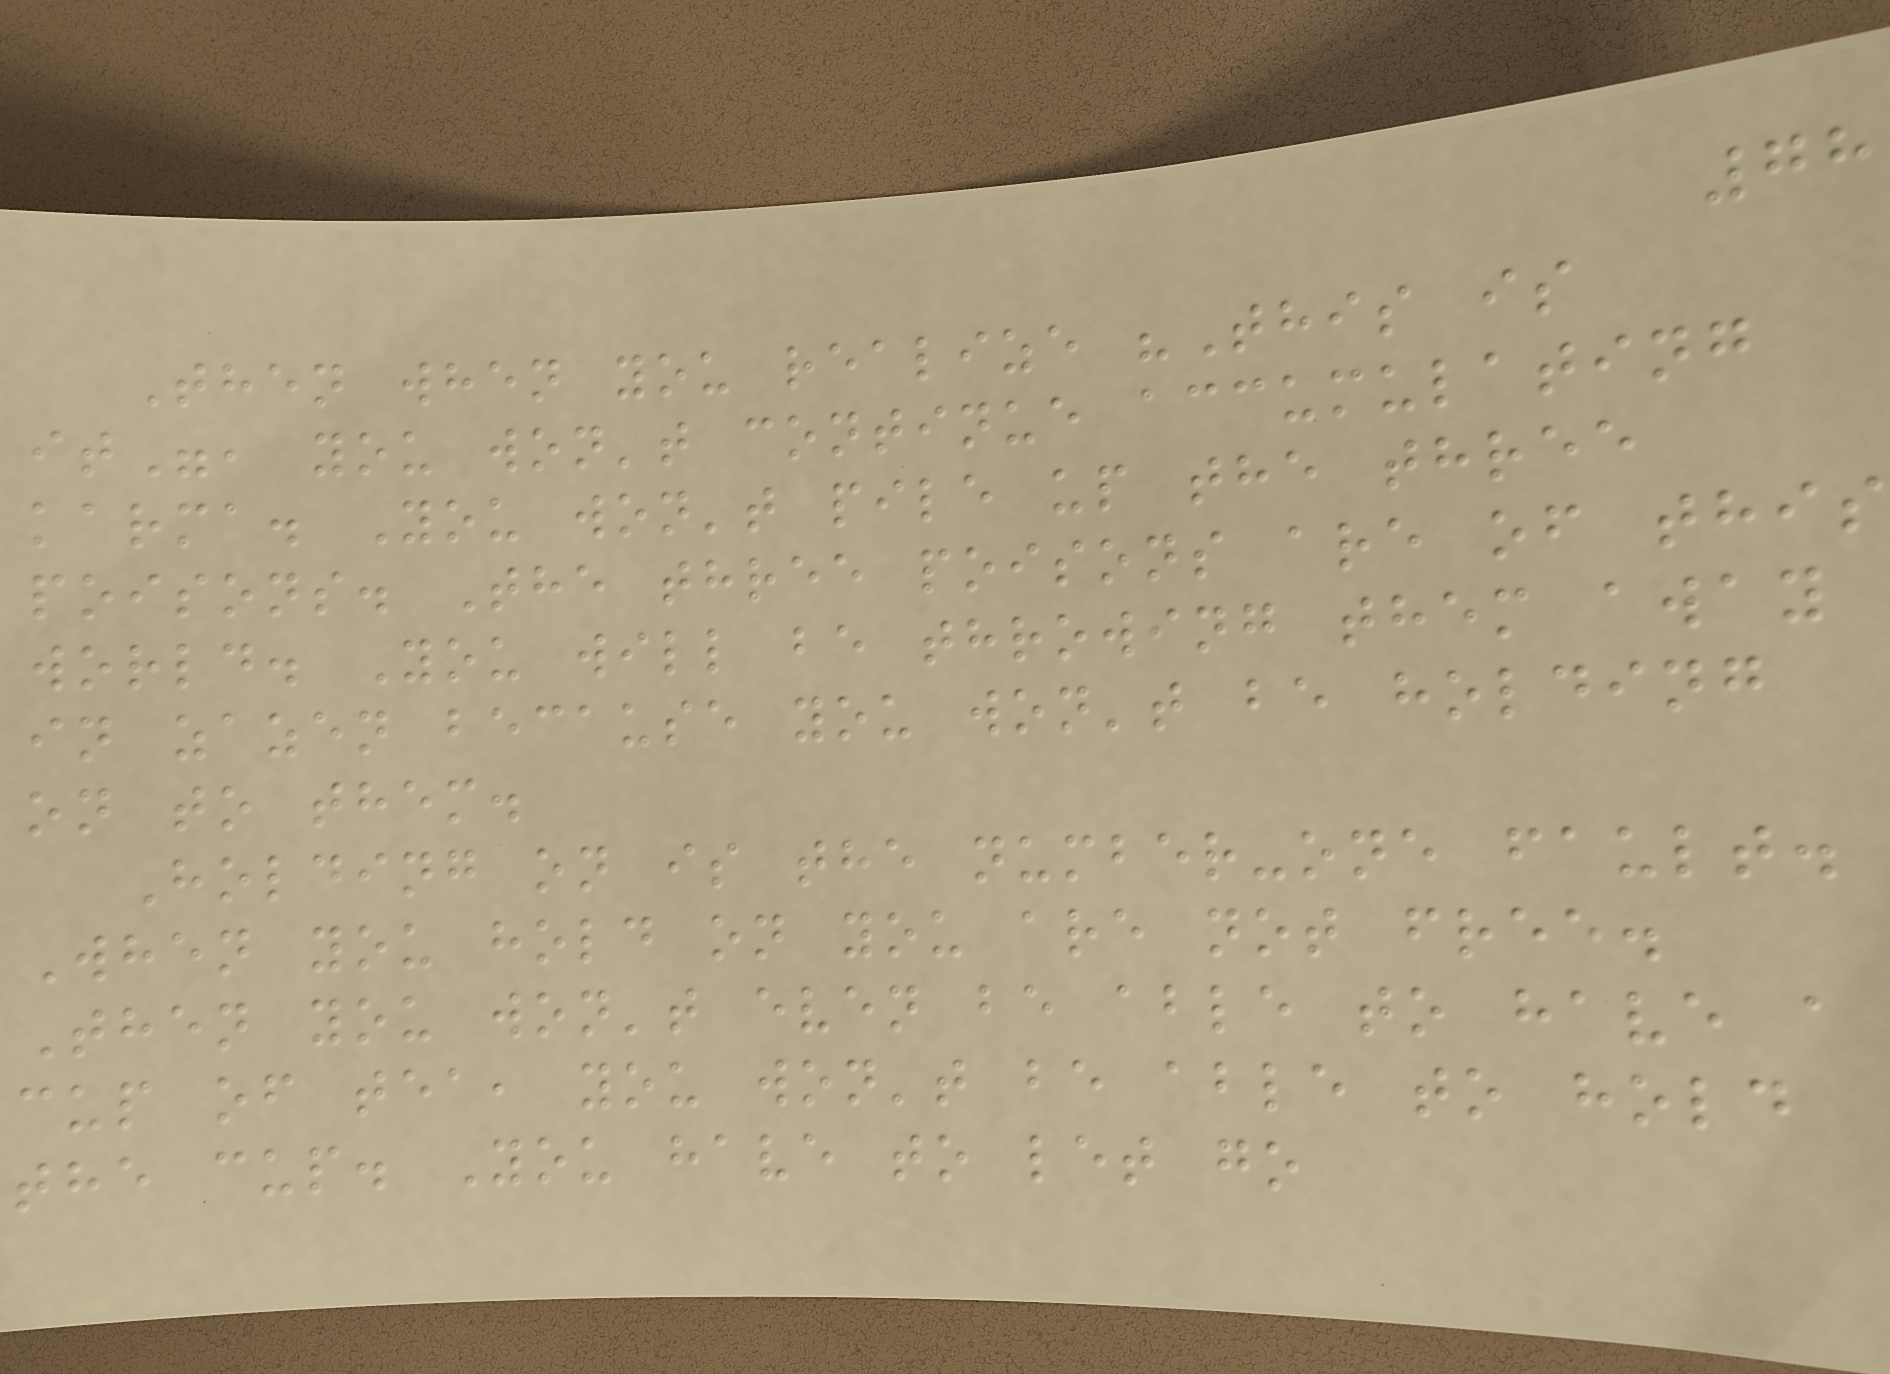78
Then when you realize "This is
it", you won't continue accumulating
karma. You won't pile up the three
poisons. The three poisons are of this
world. You will be throwing them away
in zazen because you won't be holding
on to them.
Holding on is the number-one fault.
When you hold on you are not free.
Then you won't even be able to have a
cup of tea, you won't be able to hold
the cup. You have to let go
